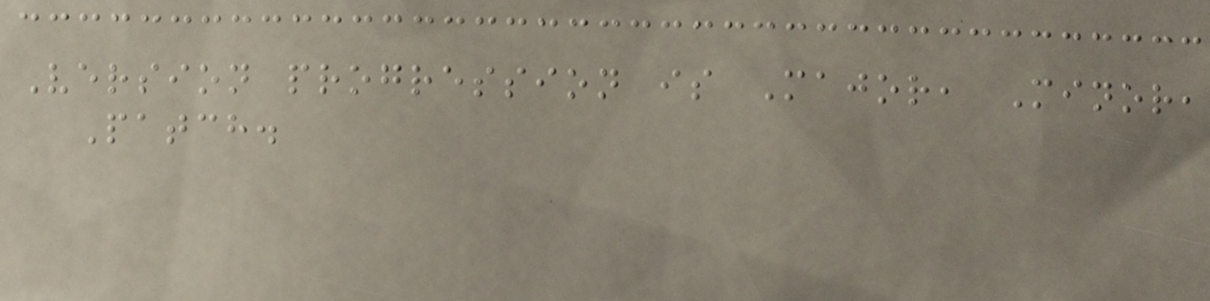Version progression is Major, Minor,
Patch.
